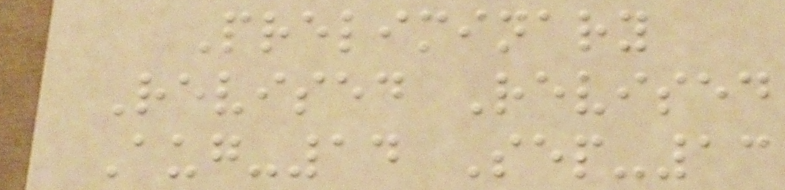Preliminary
Revised Revised
Aug-14 Sep-13
